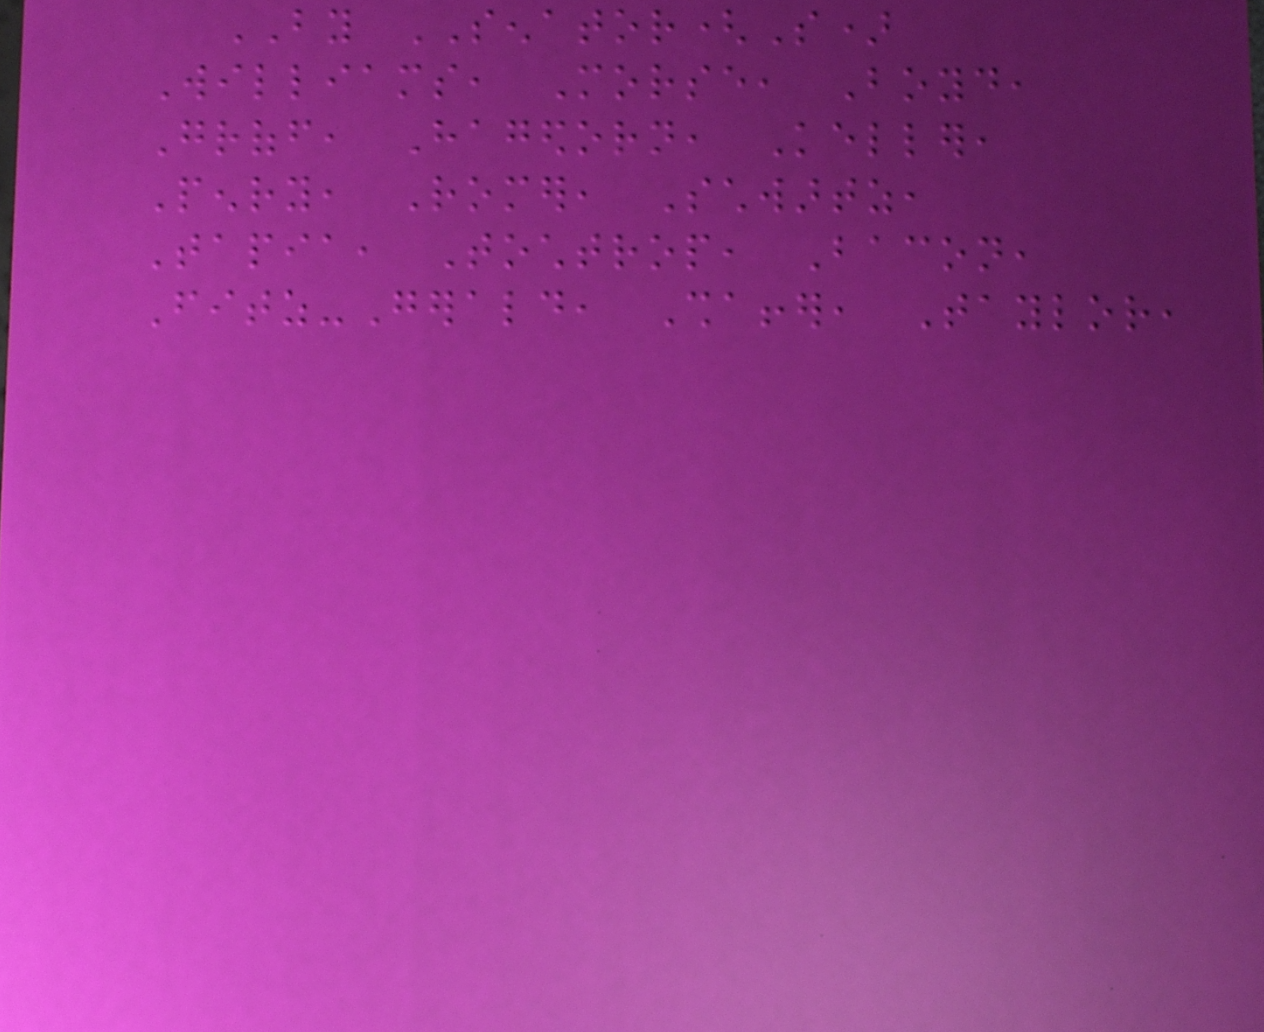BY SENATOR(S)
Williams, Morse, Boyd,
Groff, Hagedorn, Keller,
Penry, Romer, Schwartz,
Tapia, Tochtrop, Bacon,
Fitz-Gerald, Shaffer, Taylor,
